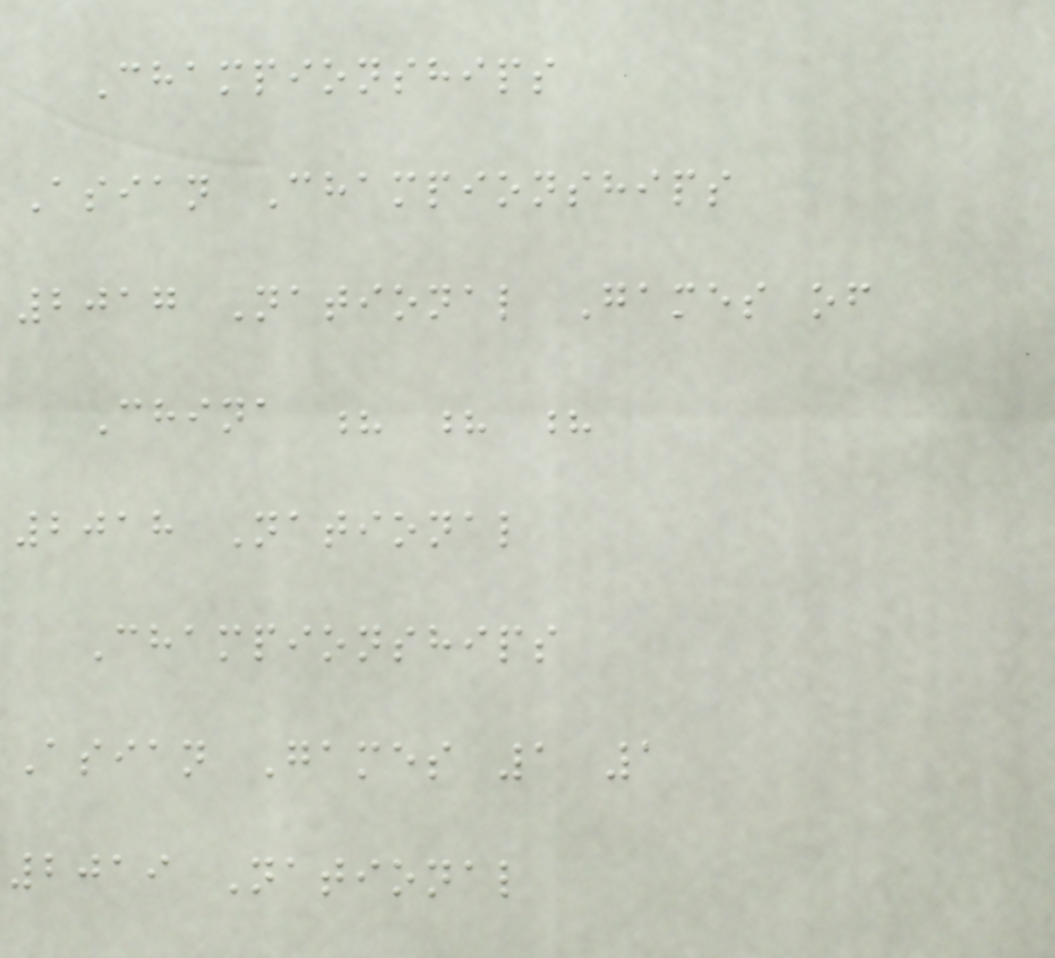Championships
Asian Championships
2017 National Games of
China ? ? ?
2018 National
Championships
Asian Games 1 1
2019 National
